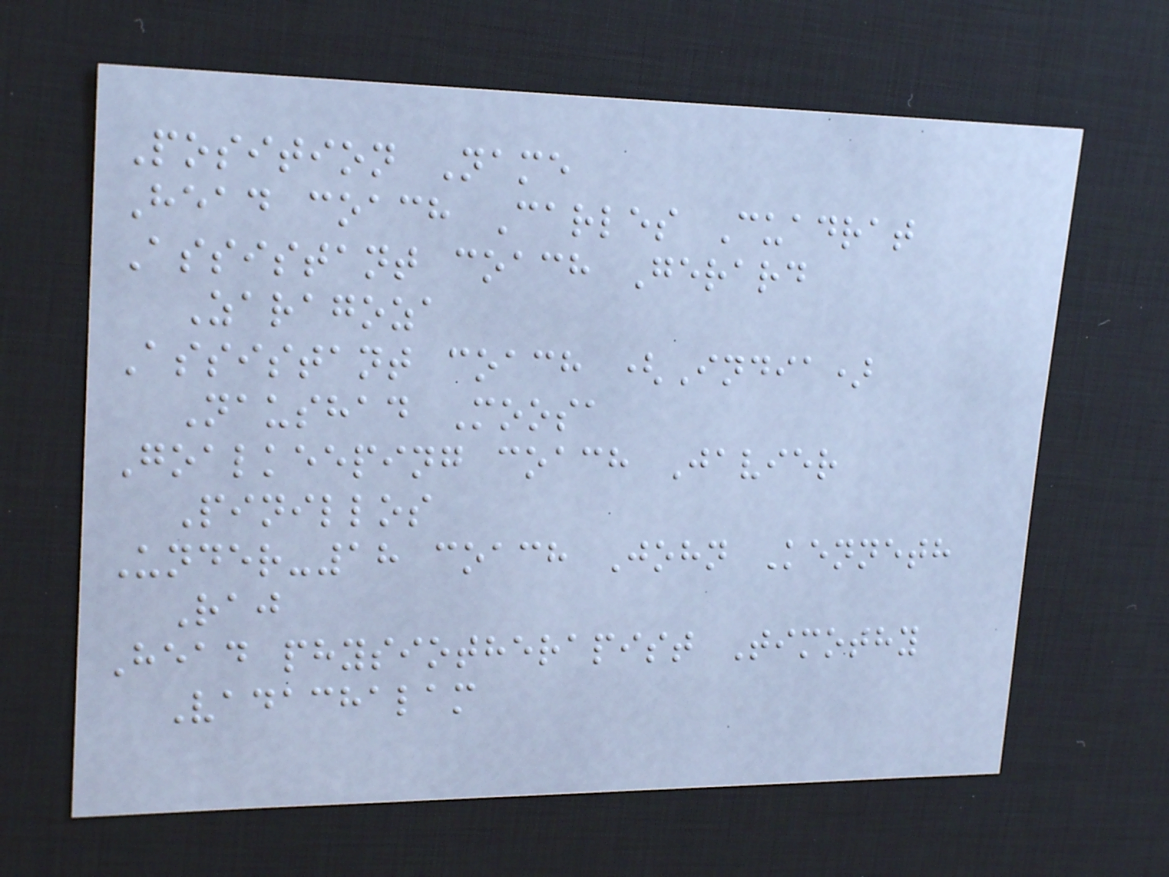Position Name
Head coach Carles Cuadrat
Assistant coach Gerard
Zaragoza
Assistant coach (India)
Naushad Moosa
Goalkeeping coach Javier
Pinillos
Under-18 coach John Kenneth
Raj
Head physiotherapist Timothy
Vadachalam
